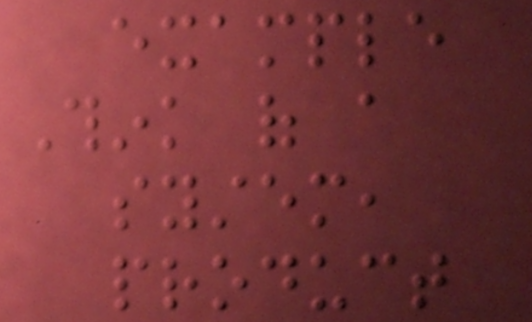example
Think of a
system,
product
